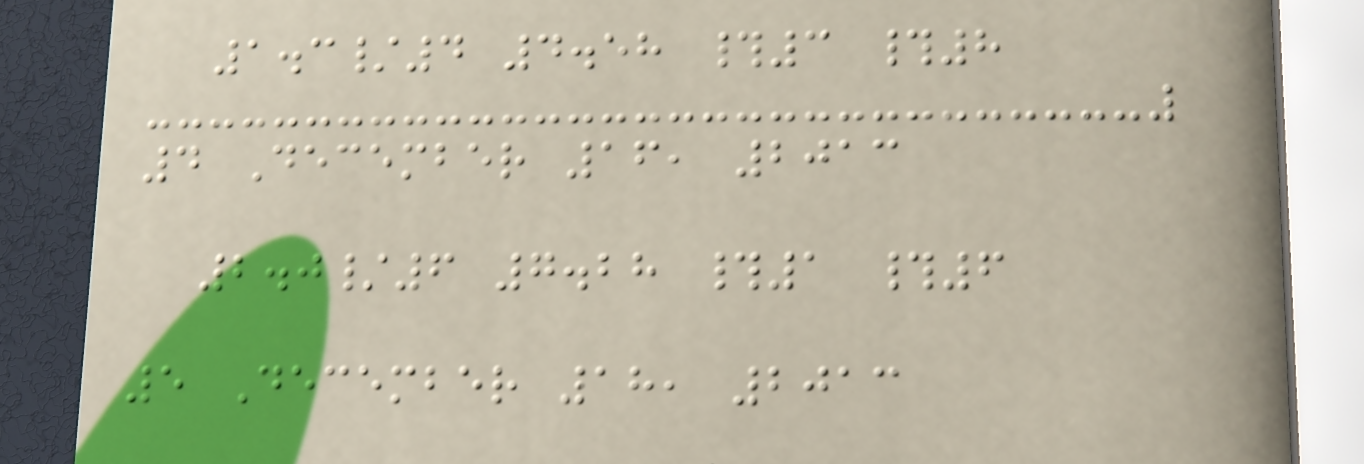1.3/4 4.58 #3 #8
4 December 16, 2013
2.0/6 7.28 #1 #6
5 December 18, 2013
